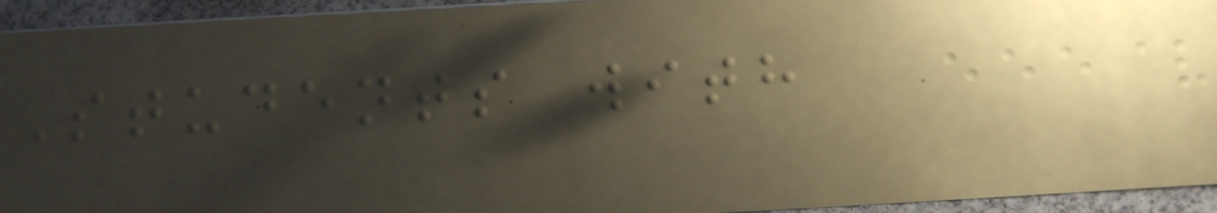Students with
